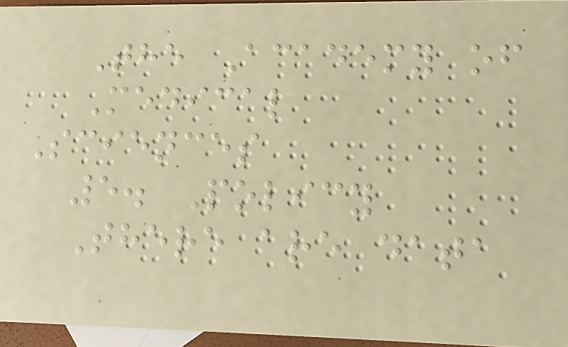The Academy of
Medical
Sciences
5. Policy
There are data
